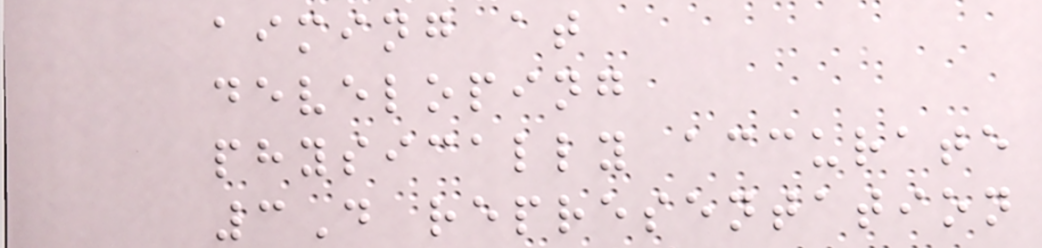aiming at
developing
physically accurate
3D representation
